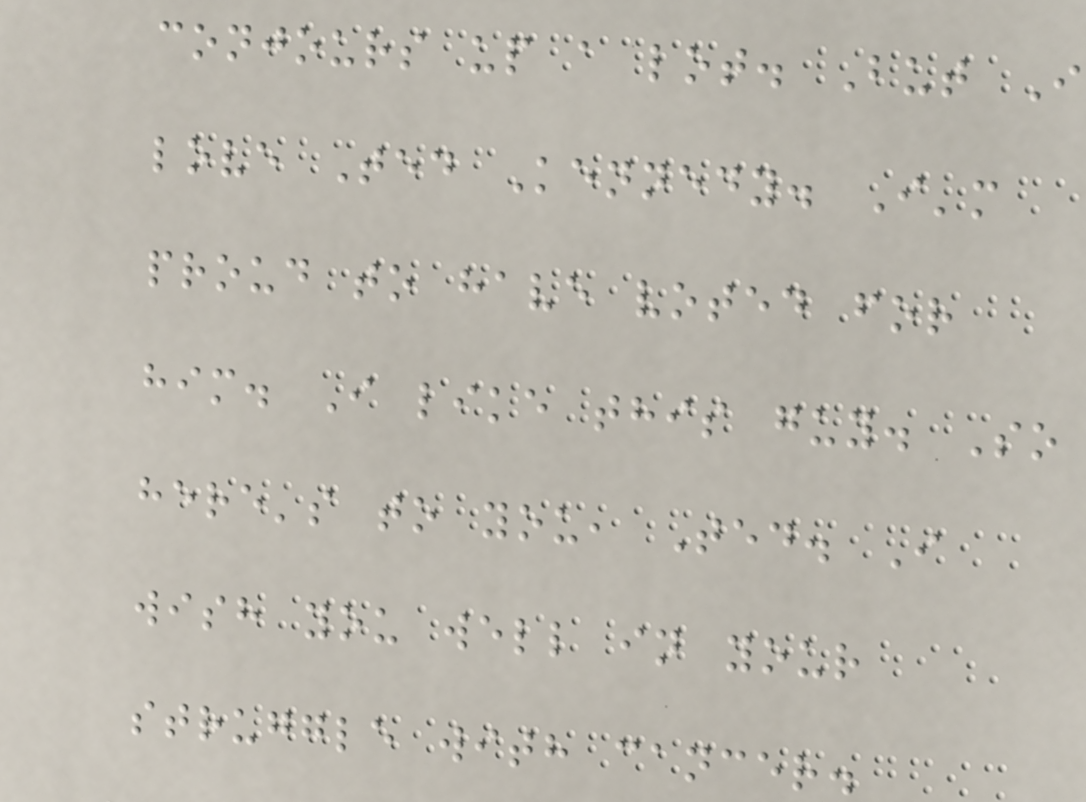conjours up a lot. But I
love Ted Kennedy. I'm
proud to have voted for
him. I like this guy. So
here's to you, Ted. I
wish you well in your
struggle with cancer.
